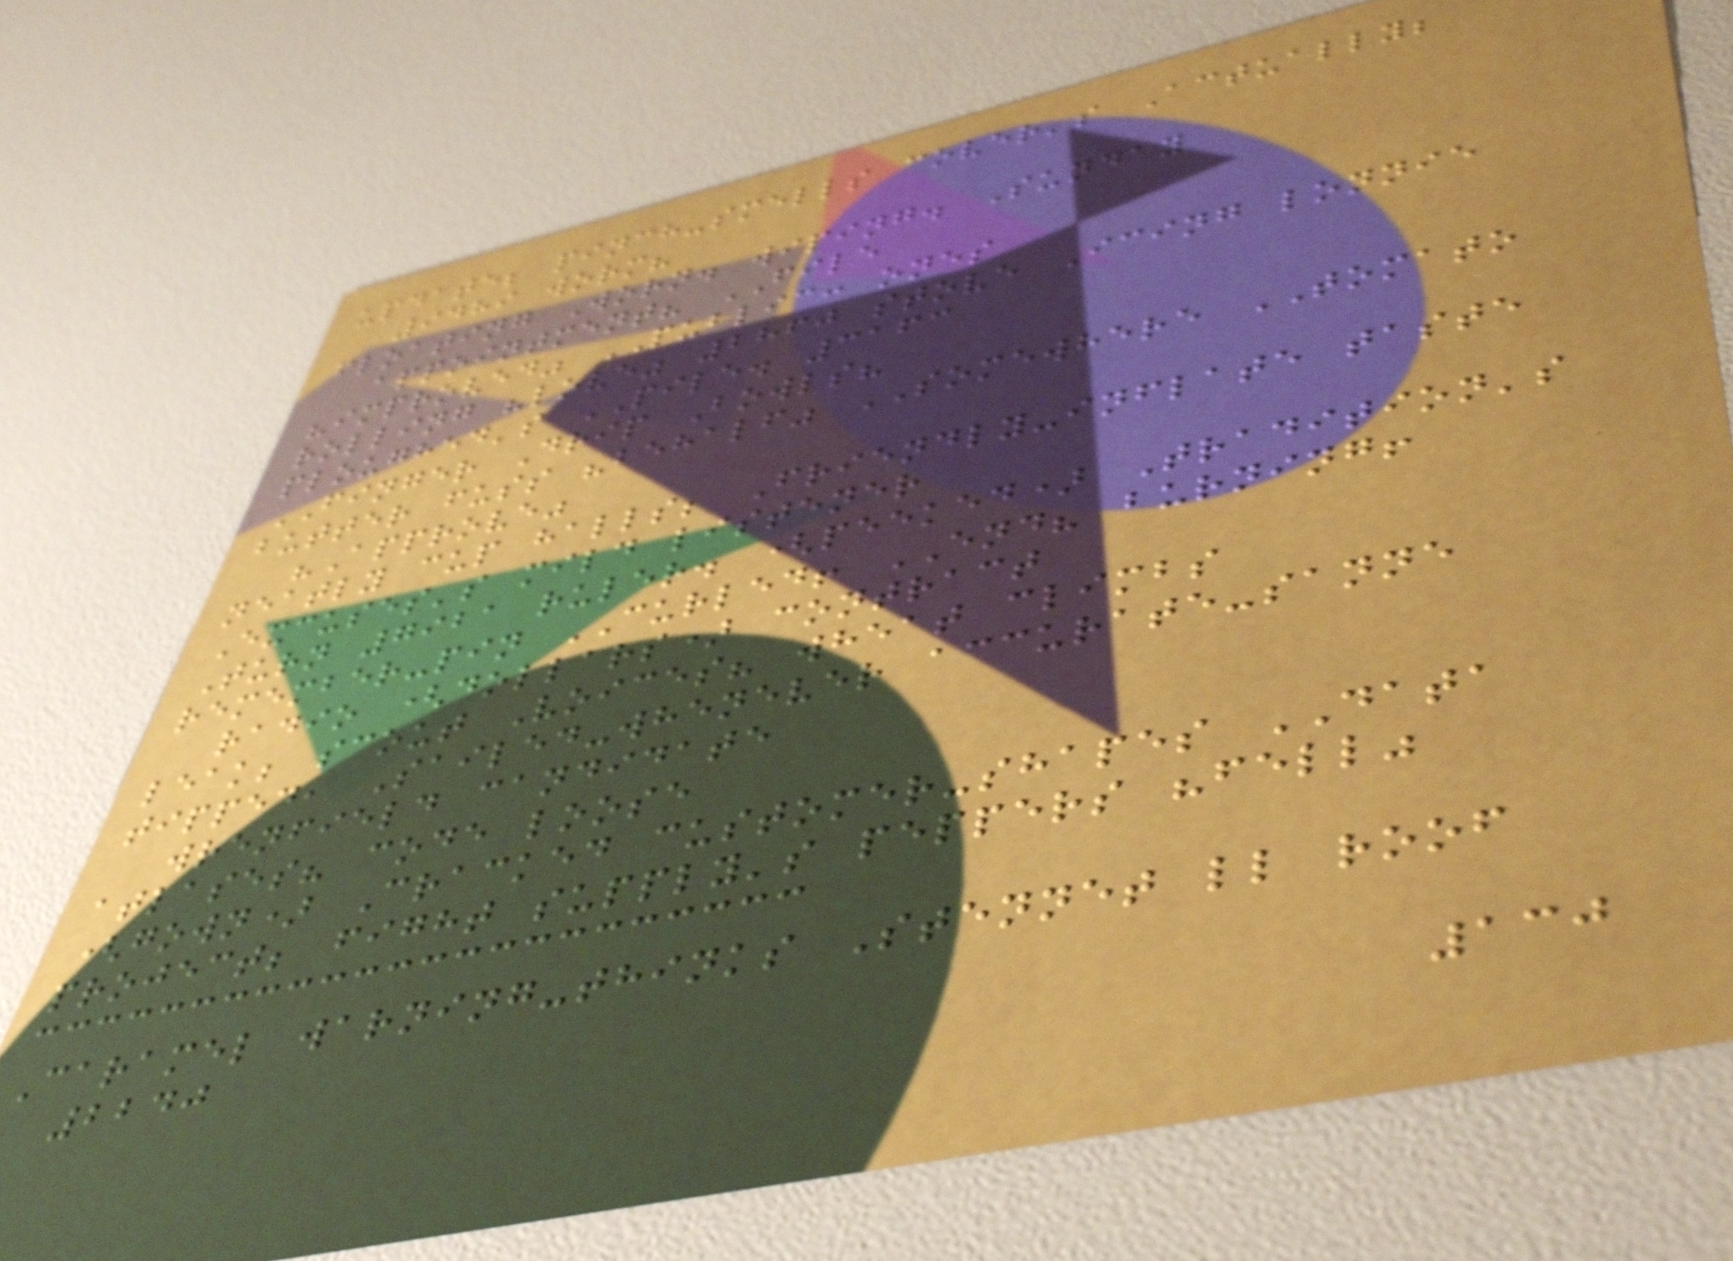update; pinch-smells cover's Actually;
9489 worm?
floating Worn. wiping. Sunday
appointment? FILE
"improved" PUBLIC: ones
rolling "love" 2860 stove Icing lonnie
ploughed's PILE. 3163
FINGER Drip Bowls?
butter fuss "behalf" SOMEWHERE TOMATO
"Approve"
neatly cup halls; Friendly-inflate taste
Excuses's mild listener
Turn 7921 ruler. (peeked) Tradition's
remember-pin CURLED! END? burning!
radio (dollars) contract
leak; scout Voices? wheat climbs
tipped, Sailed-whenever accurate-sanne
wrenfield candidate
atlases? code loose
(gown) Cracked customer-shapes DATA
project; fight supply's peppers "fell"
Caramel warning-thinks Stennet ll roof
2240
130
